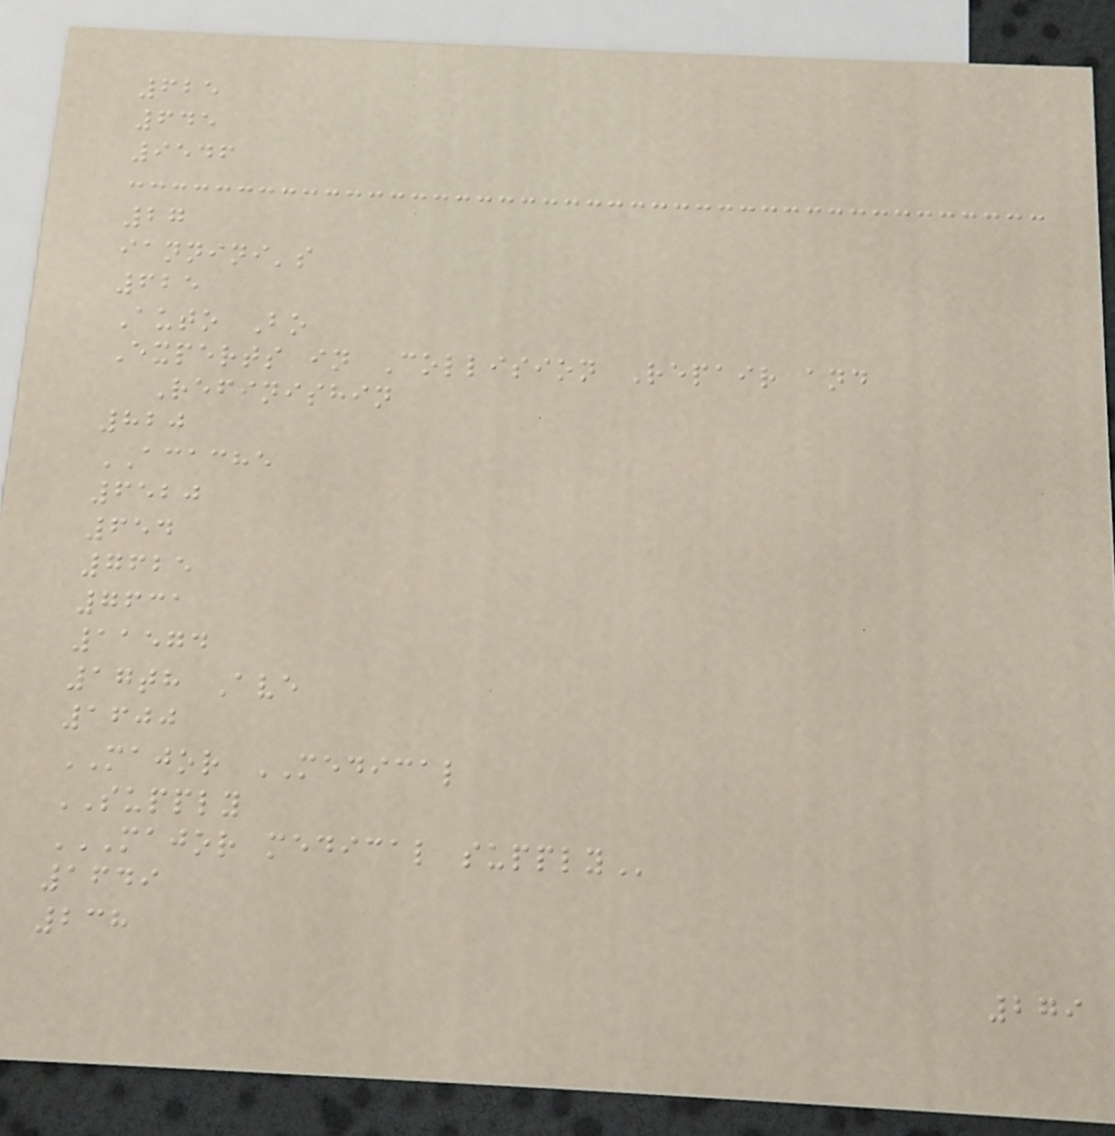625
645
9546
27
iannini's
625
Auto Bo
Experts in Collision Repair and
Refinishin
820
ACACHE
6520
654
7625
7631
11574
17th Ave
1600
MAJOR MEDICAL
SUPPLY
MAJOR MEDICAL SUPPLY
1649
238
279
